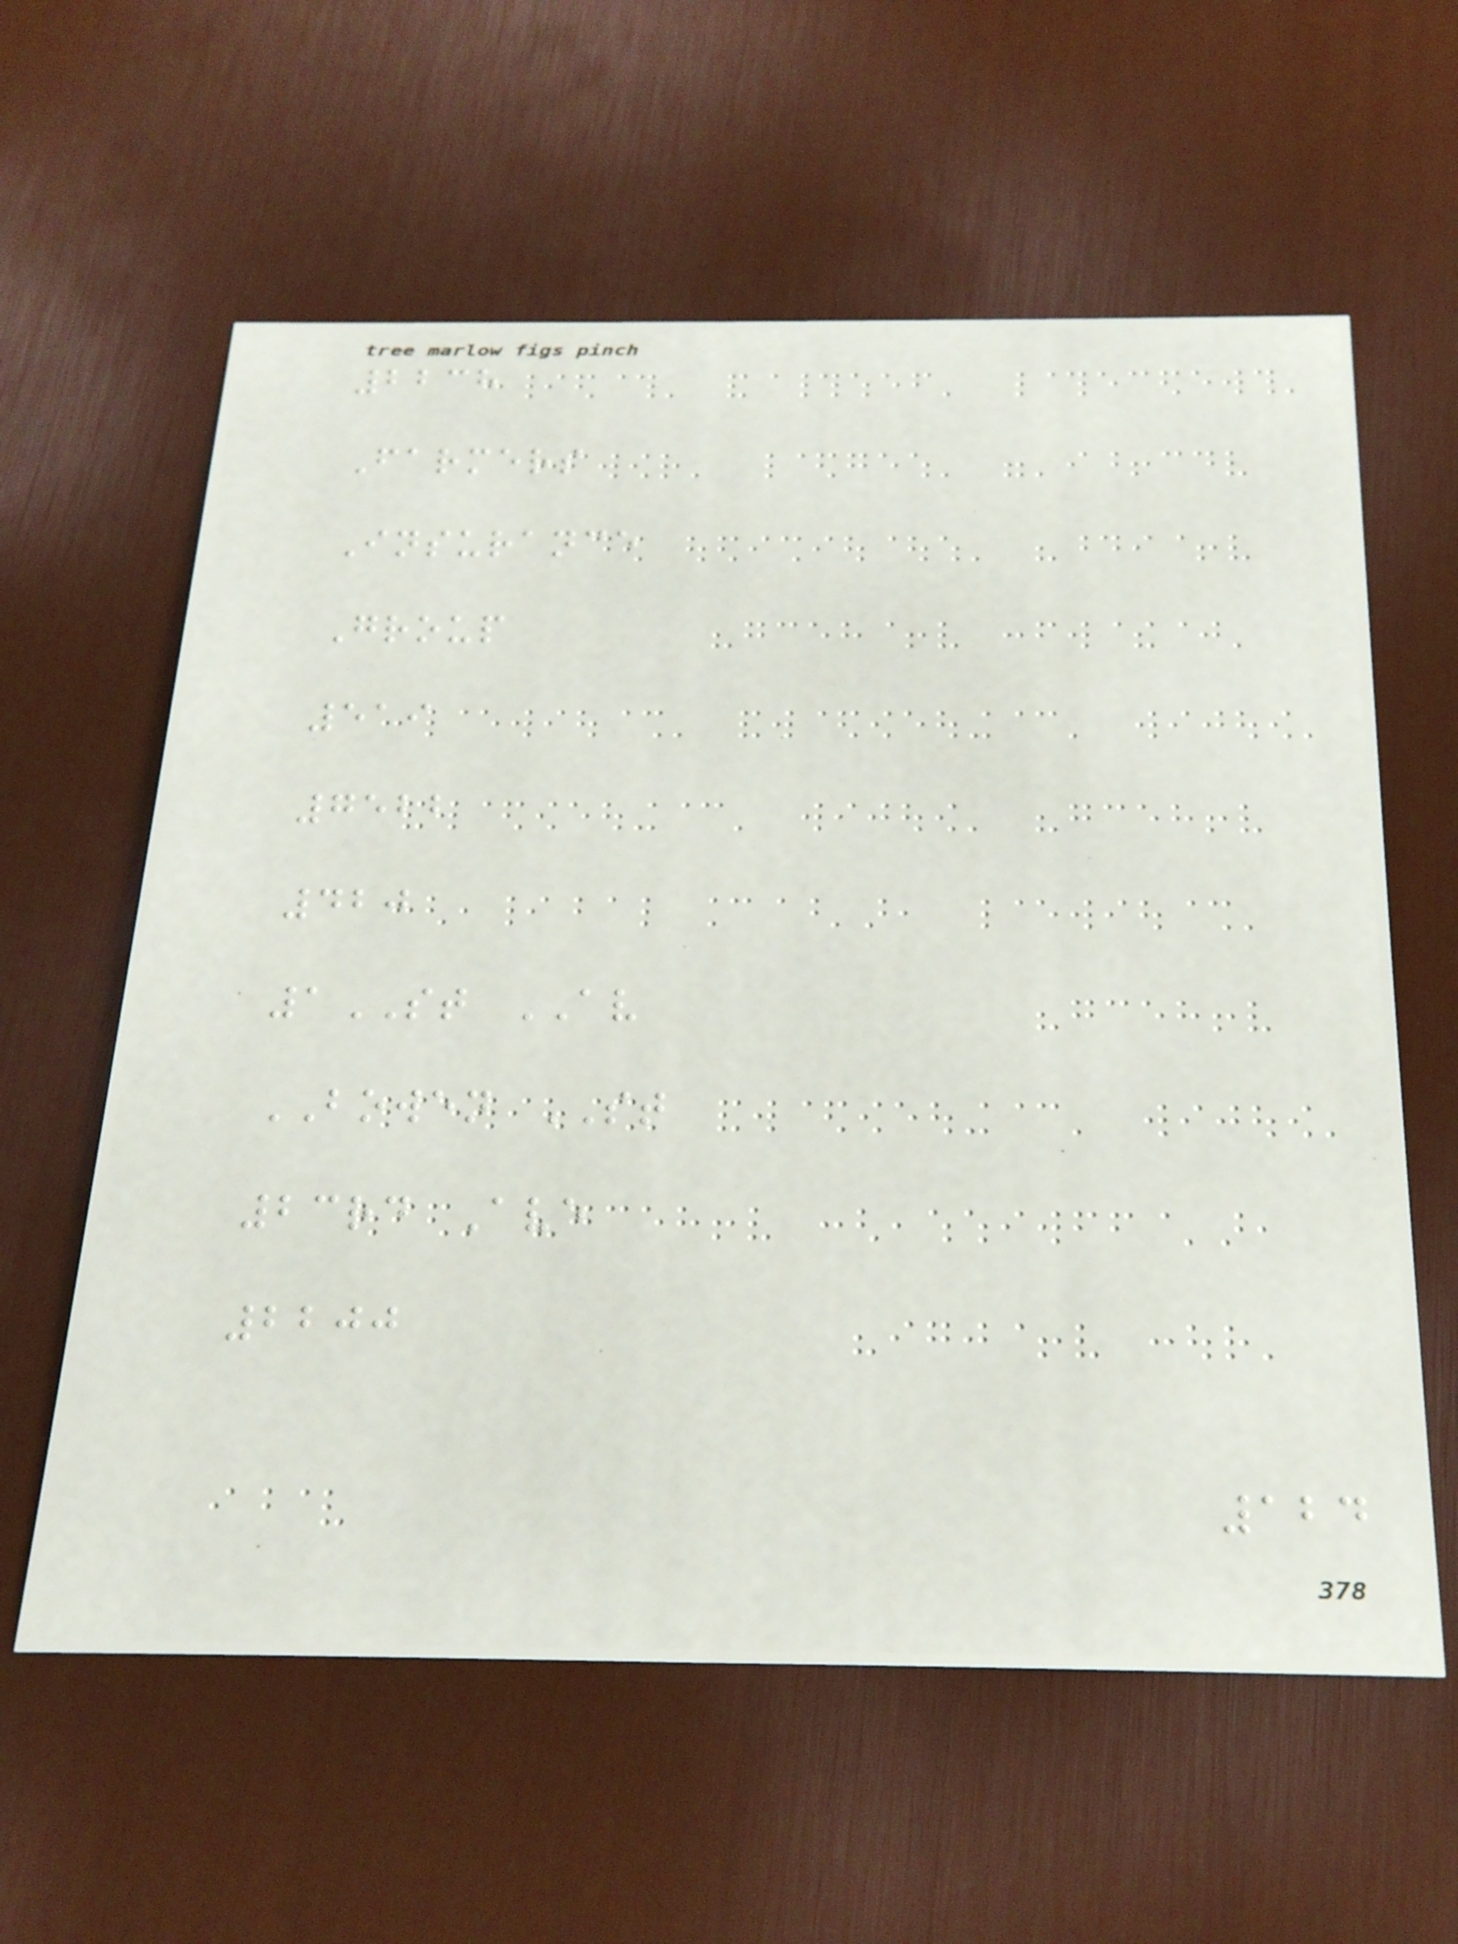2238
Farmers
Insurance
Group
519
7522
420
1ST AV
BOWEN ST
23rd Ave
2200
124
